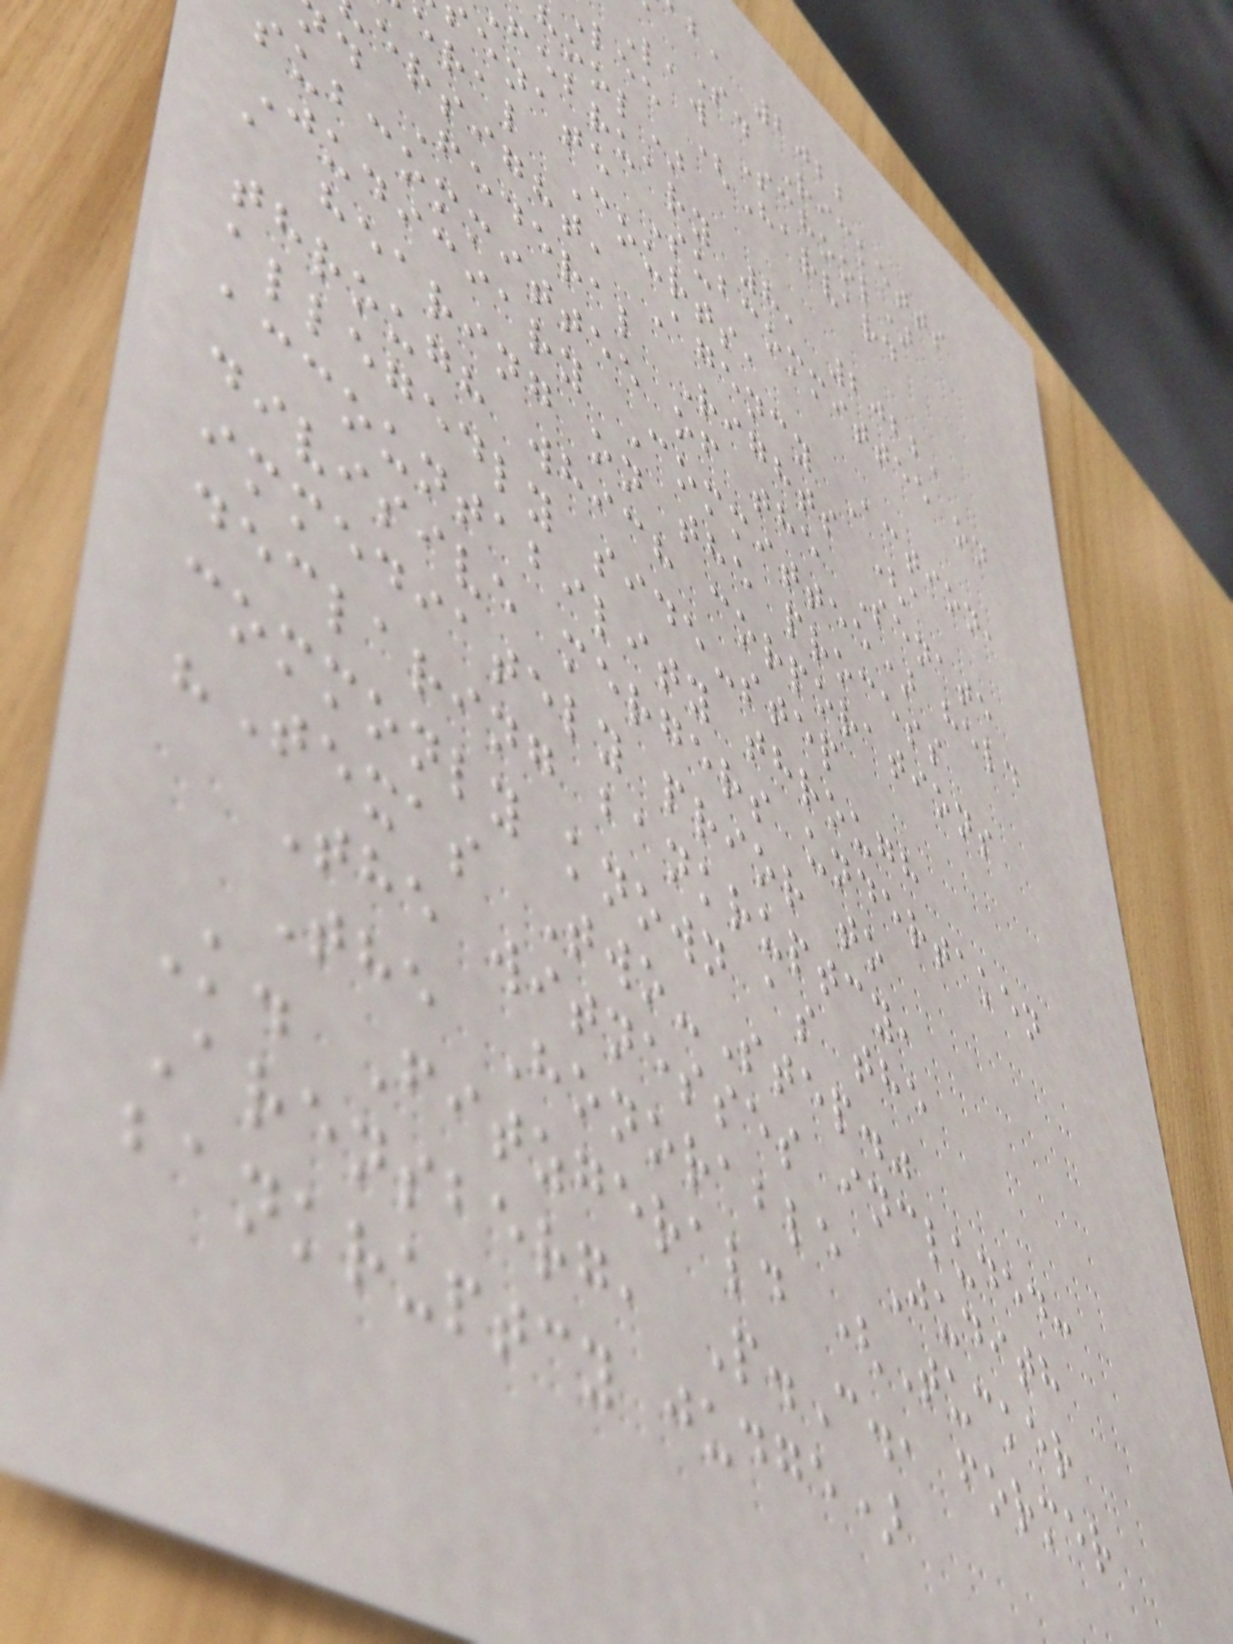b, 2022
S. Ricketts
Law School)
lee (Harvard
hool)
february 8, 2022,
enate Subcommittee on
eral Courts,
ersight, Agency Action,
d Federal Rights (a
subcommittee of the Senate
Judiciary Committee) held
a hearing on the process
through which corporations
allegedly side-step
accountability through
divisive mergers undertaken
immediately prior to
declaring bankruptcy,
commonly known as the
"Texas Two-Step."
The witnesses included:
The Honorable Judith
K. Fitzgerald (Tucker
Arensberg, P.C., former
bankruptcy judge)
